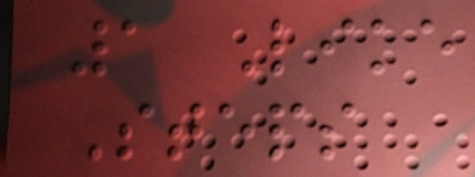1 Like
Steps
